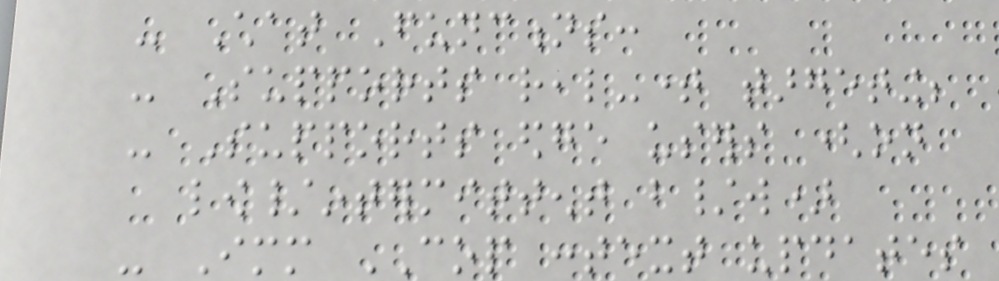- Chat Functions:
- Supports real-time targeting;
- Supports edge users (on
low/intermittent b/w)
- Immediate COP context updates
